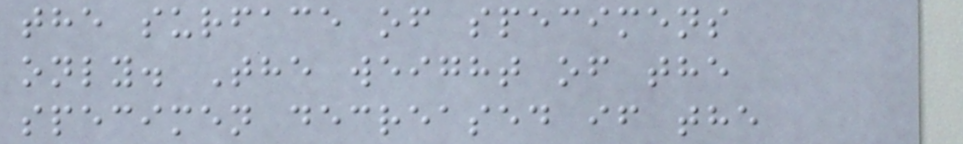the surface of specimens
only. The weight of the
specimen decreased if the
